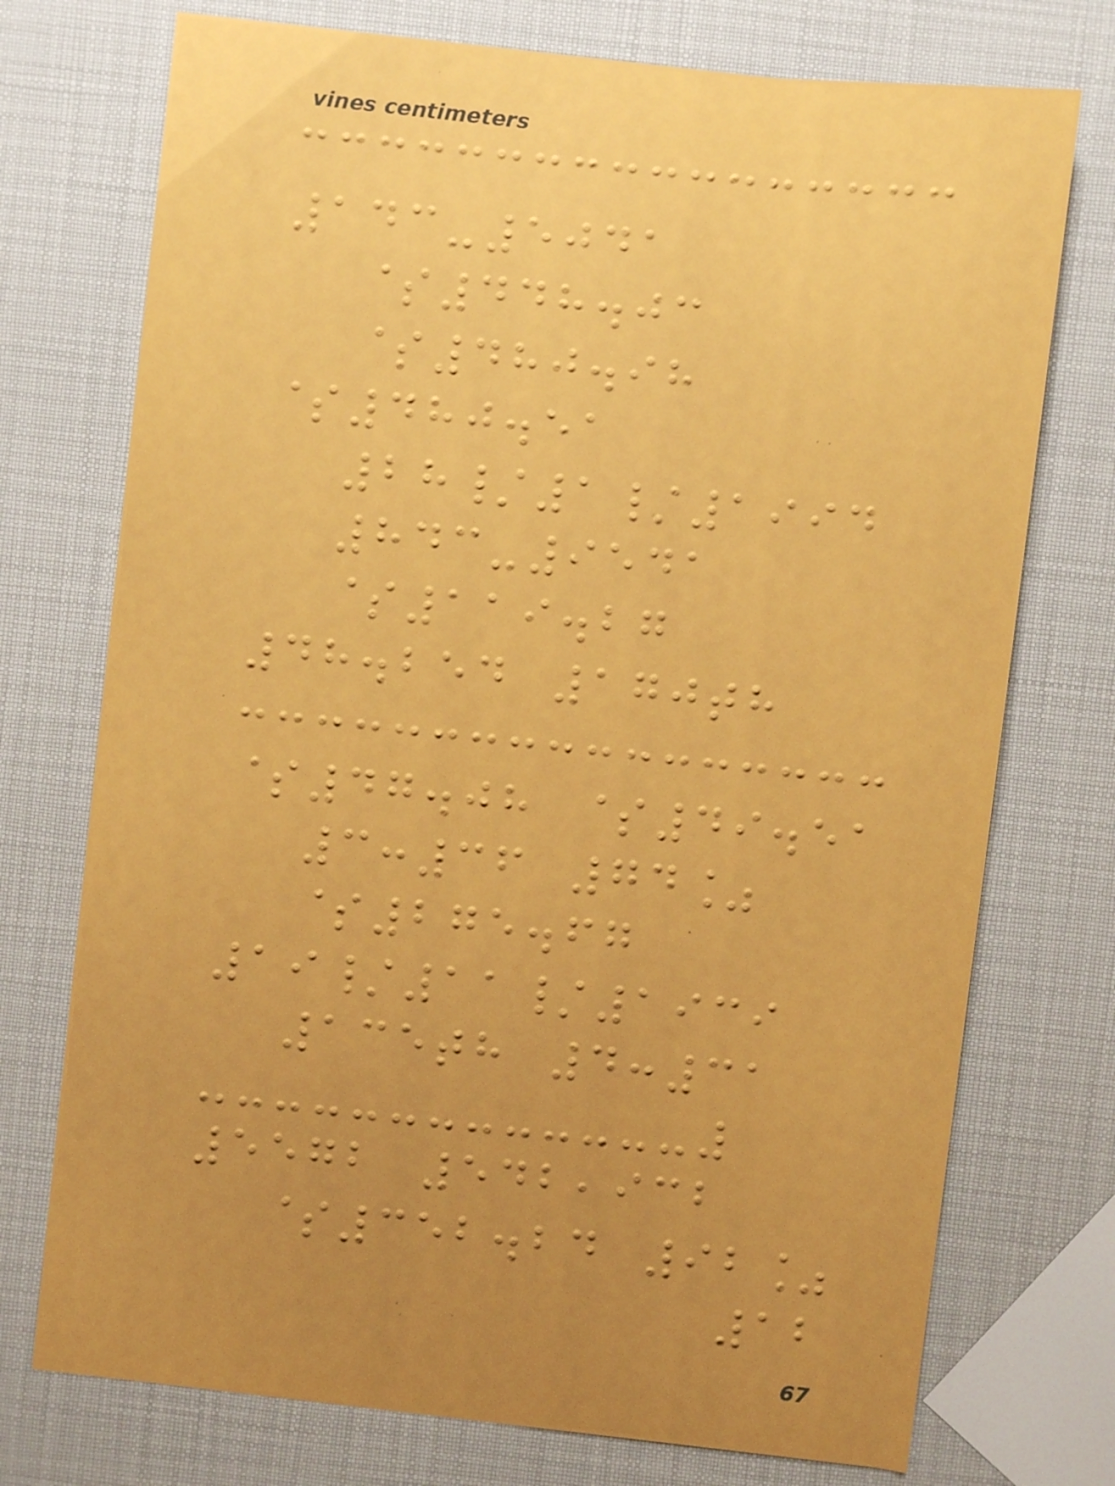143-5041
$448.03
$480.98
$480.51
28/1/1994
843-9541
$119.27
48.254 170th
$47.08 $49.51
3:36 74%
$275.67
19/11/1939
135th 4:31
5572 542,932
$352.24 92%
12
